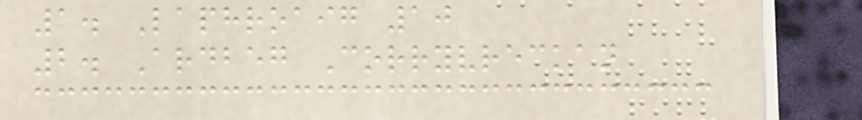1. Laphroaig 10
2. Ardbeg Corryvreckan
